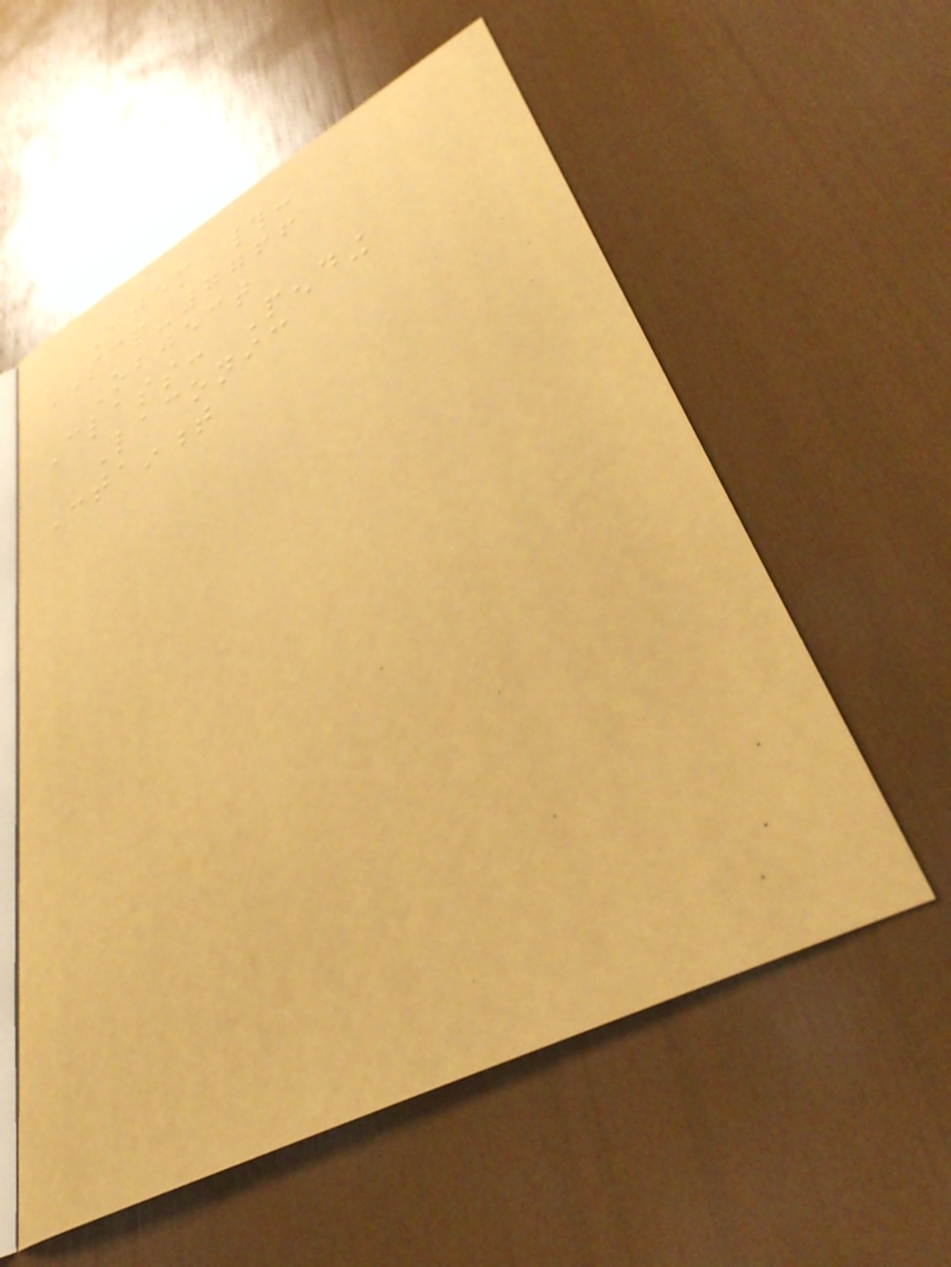Item #:
SCP-7766
Object
Class: Pending
Laconic
Containment
